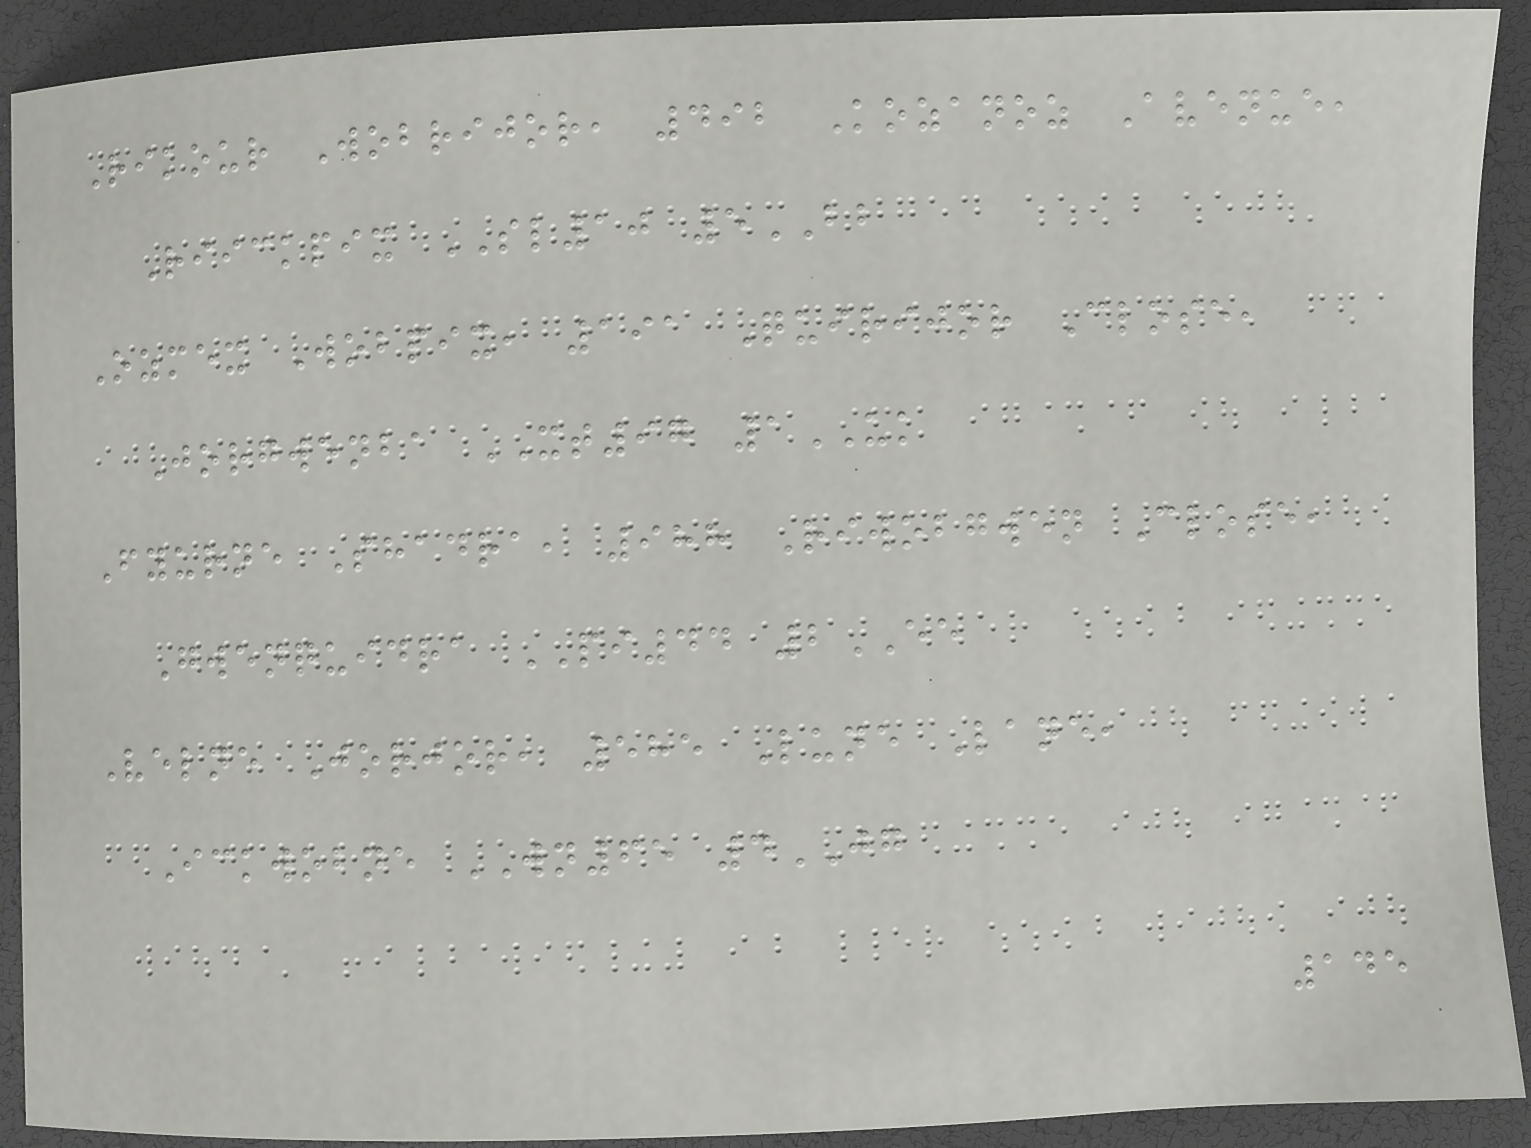Rikour Wobrijor, 492 Kozanoz Avenue,
Riickpix SL10 5BB
Ozmex Wobpix, 191 Quirijor Close,
Jorgwenba XT97 1UK
Fyurne Shadra, 988 Riwobgwen Close,
Gwenquidra PI44 2EE
Velne Jorjor, 585 Lune Lane,
Ickwobne WN65 4JG
145
